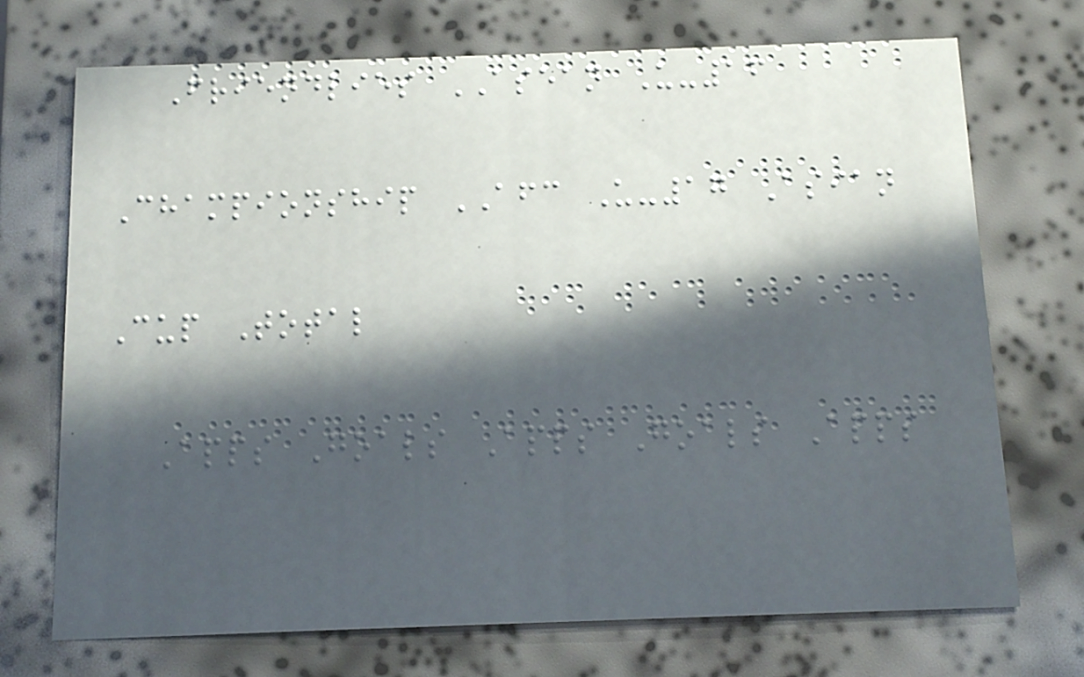Friendlies ASEAN U-16
Championship AFC U-17 Asian
Cup Total
Apps Goals Apps Goals Apps
